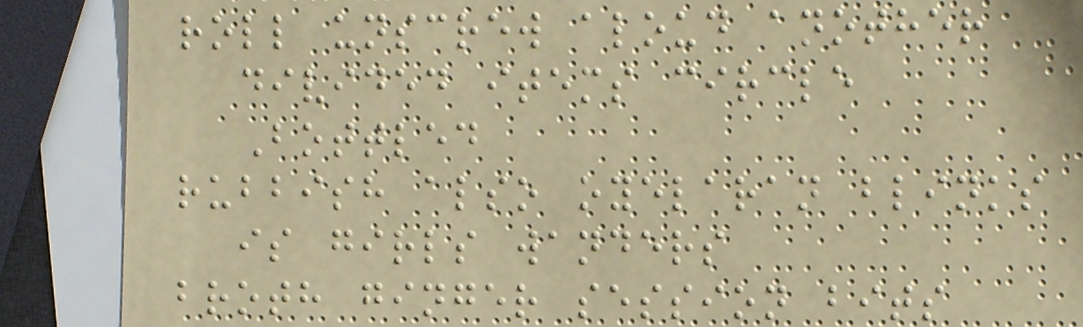roll unscrew aloud another
divided items circle
Bottled
rubbish also oyelaran blinks
is girls wanders
broth ginger session bits
